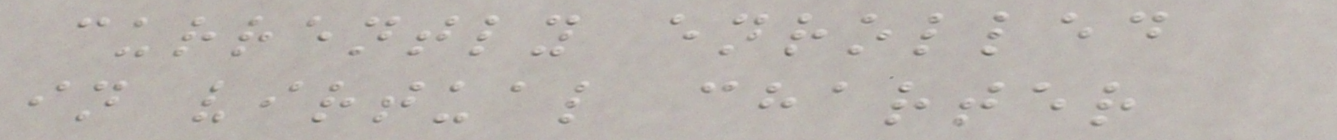currently enrolled
in virtual charter
